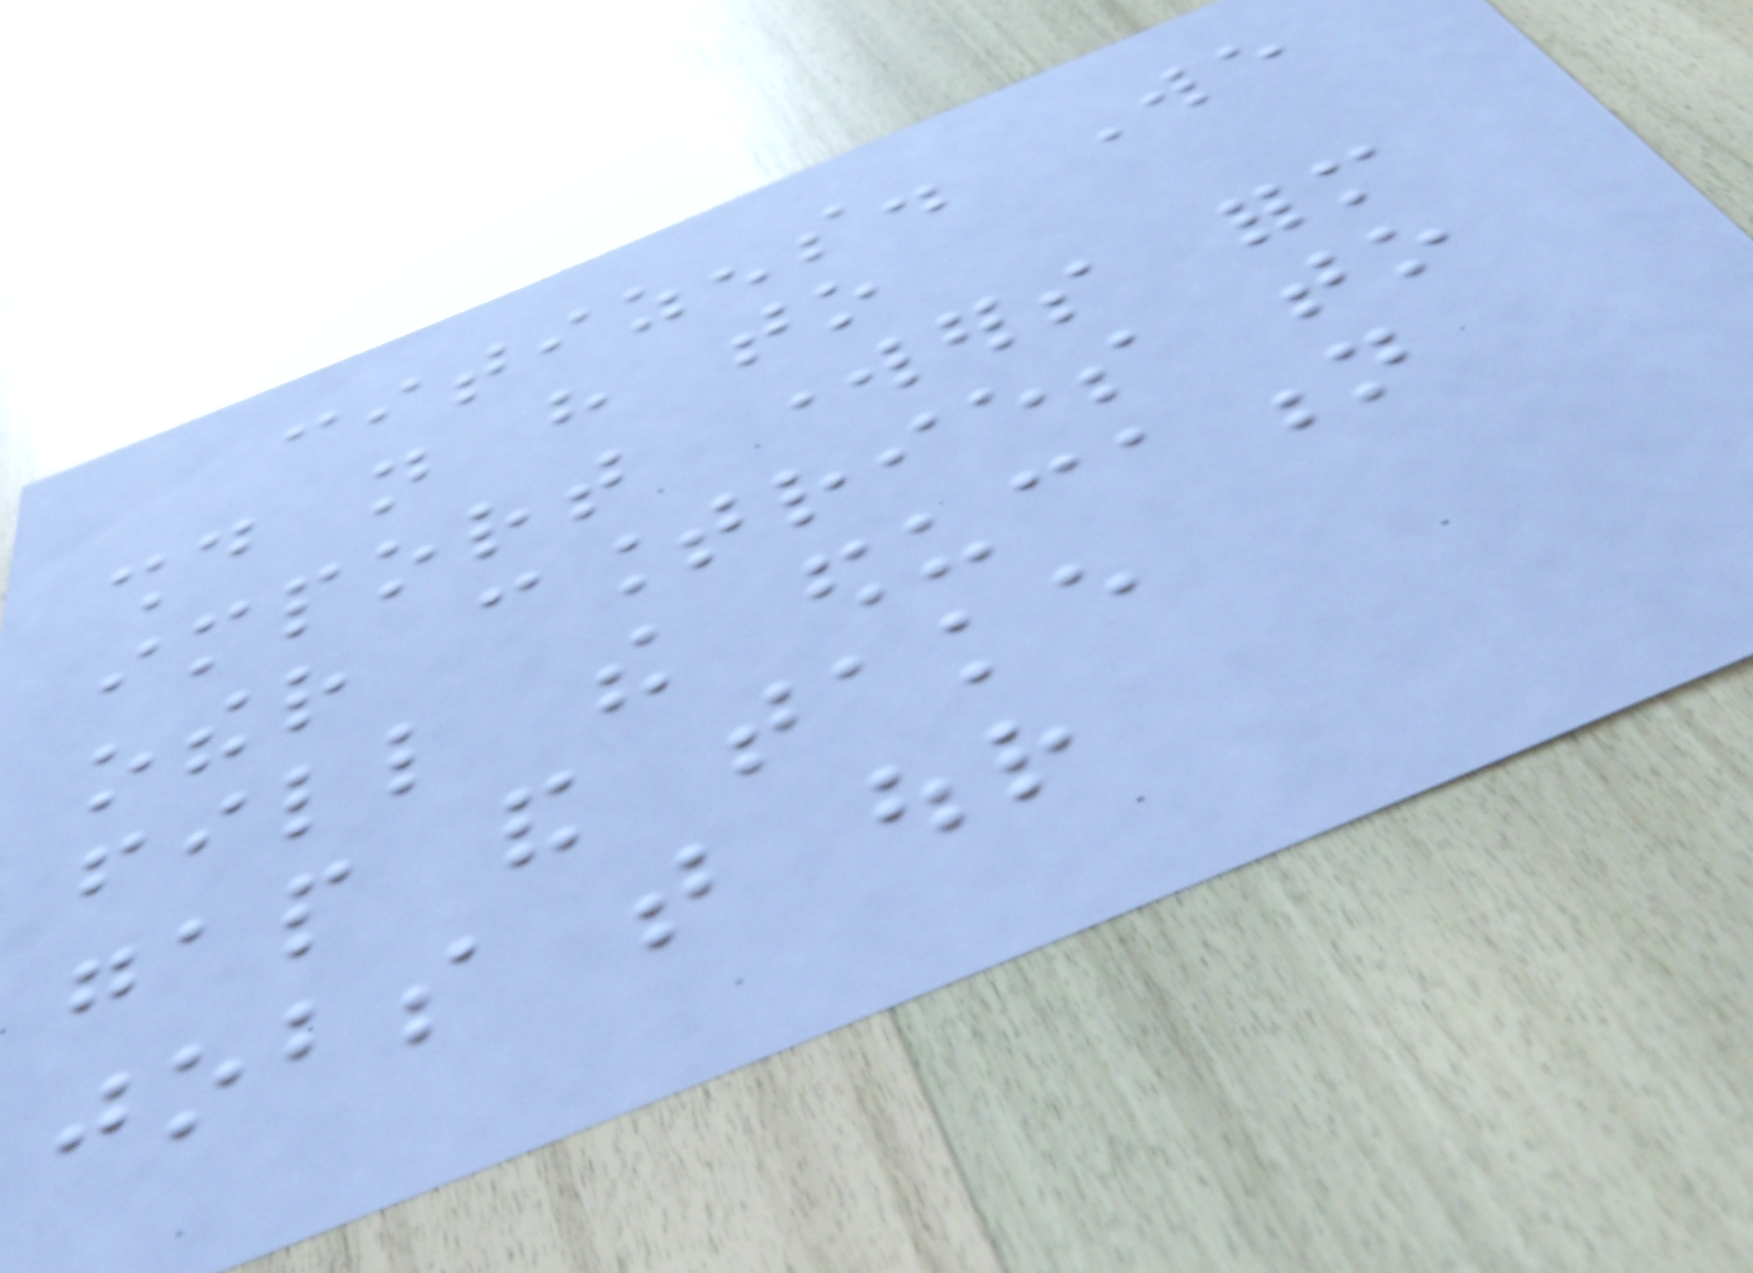citizens. We
should not have to
import workers form
other countries to
fill the education
gap and take
jobs that our
